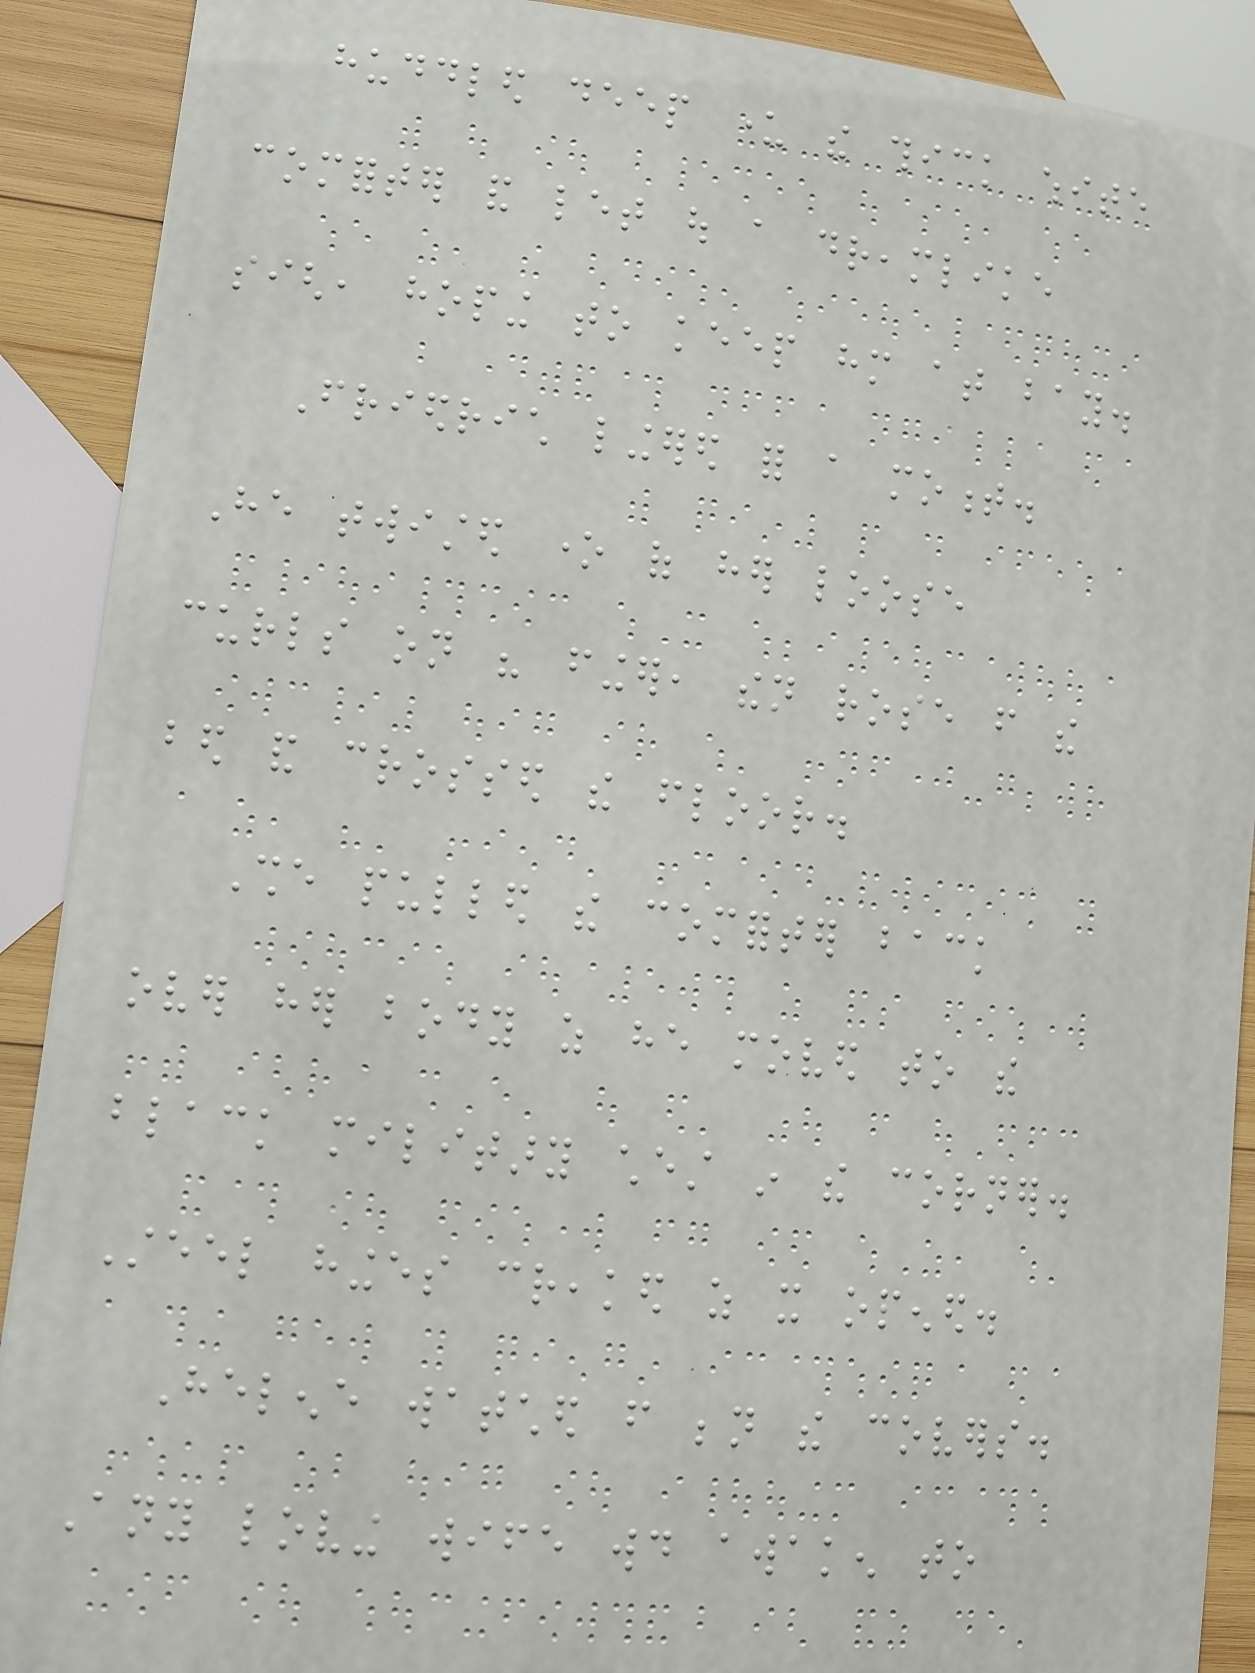huddled deep under the thick white
comforter and let out a dreamlike
sigh, hoping to keep him at bay.
Friedrich lingered for a moment.
He twisted one of her loose
curls on his finger, then rose from the
bed and crossed the floor.
She pulled the comforter back
over her body as he moved to the
black military chest in the corner.
Steel hinges creaked as it opened.
Helene watched from beneath the covers.
Any loving wife would awaken to
